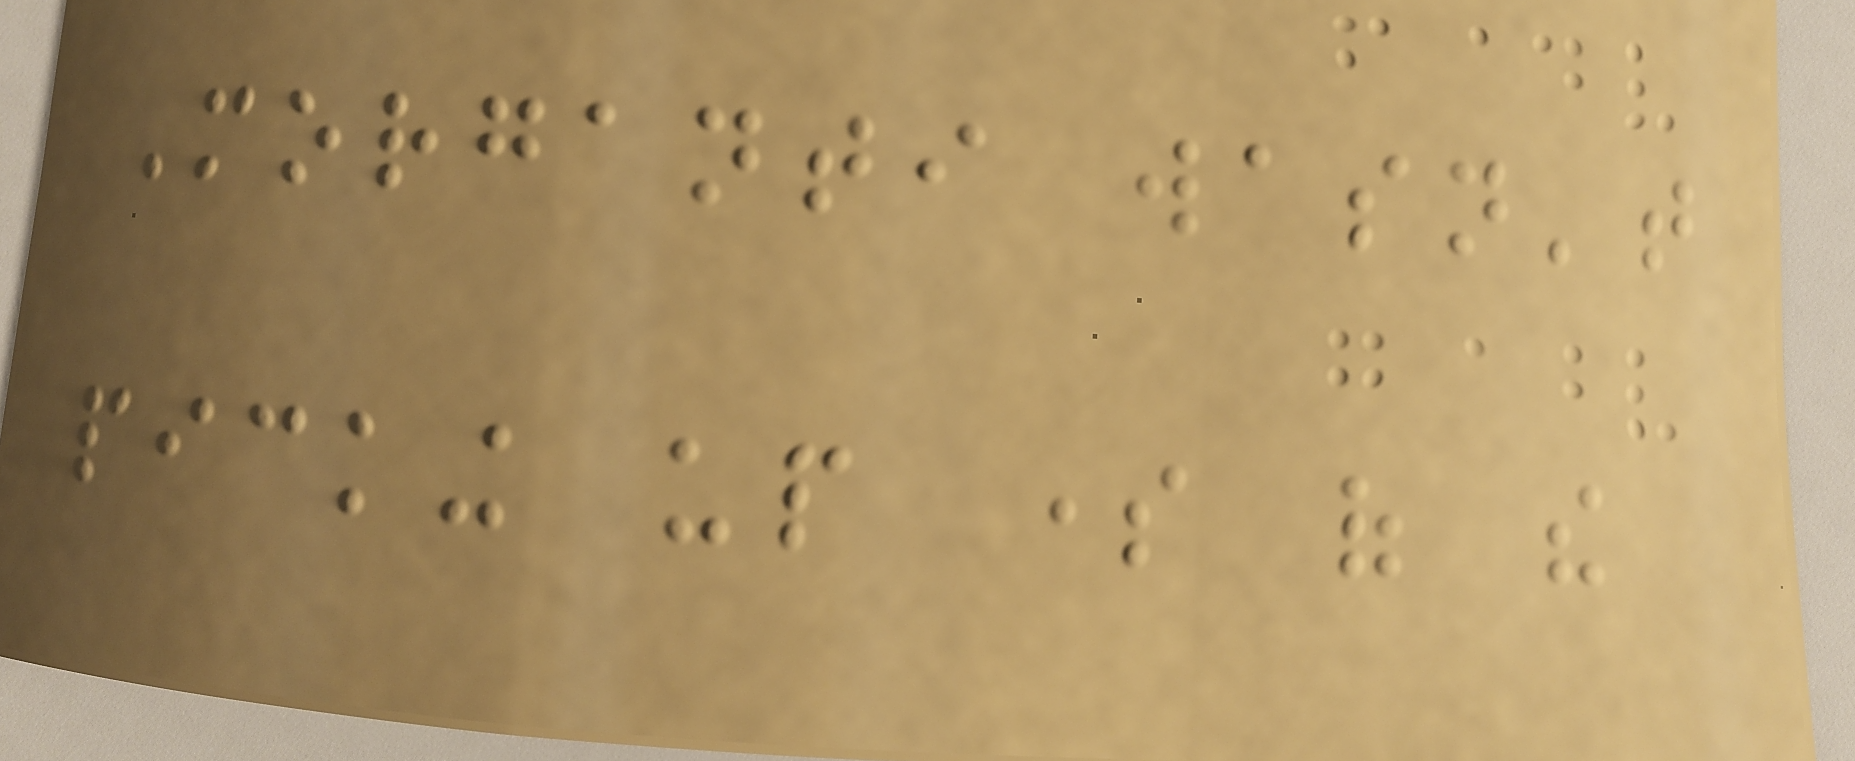Morganti wasn't
picking up some of the
